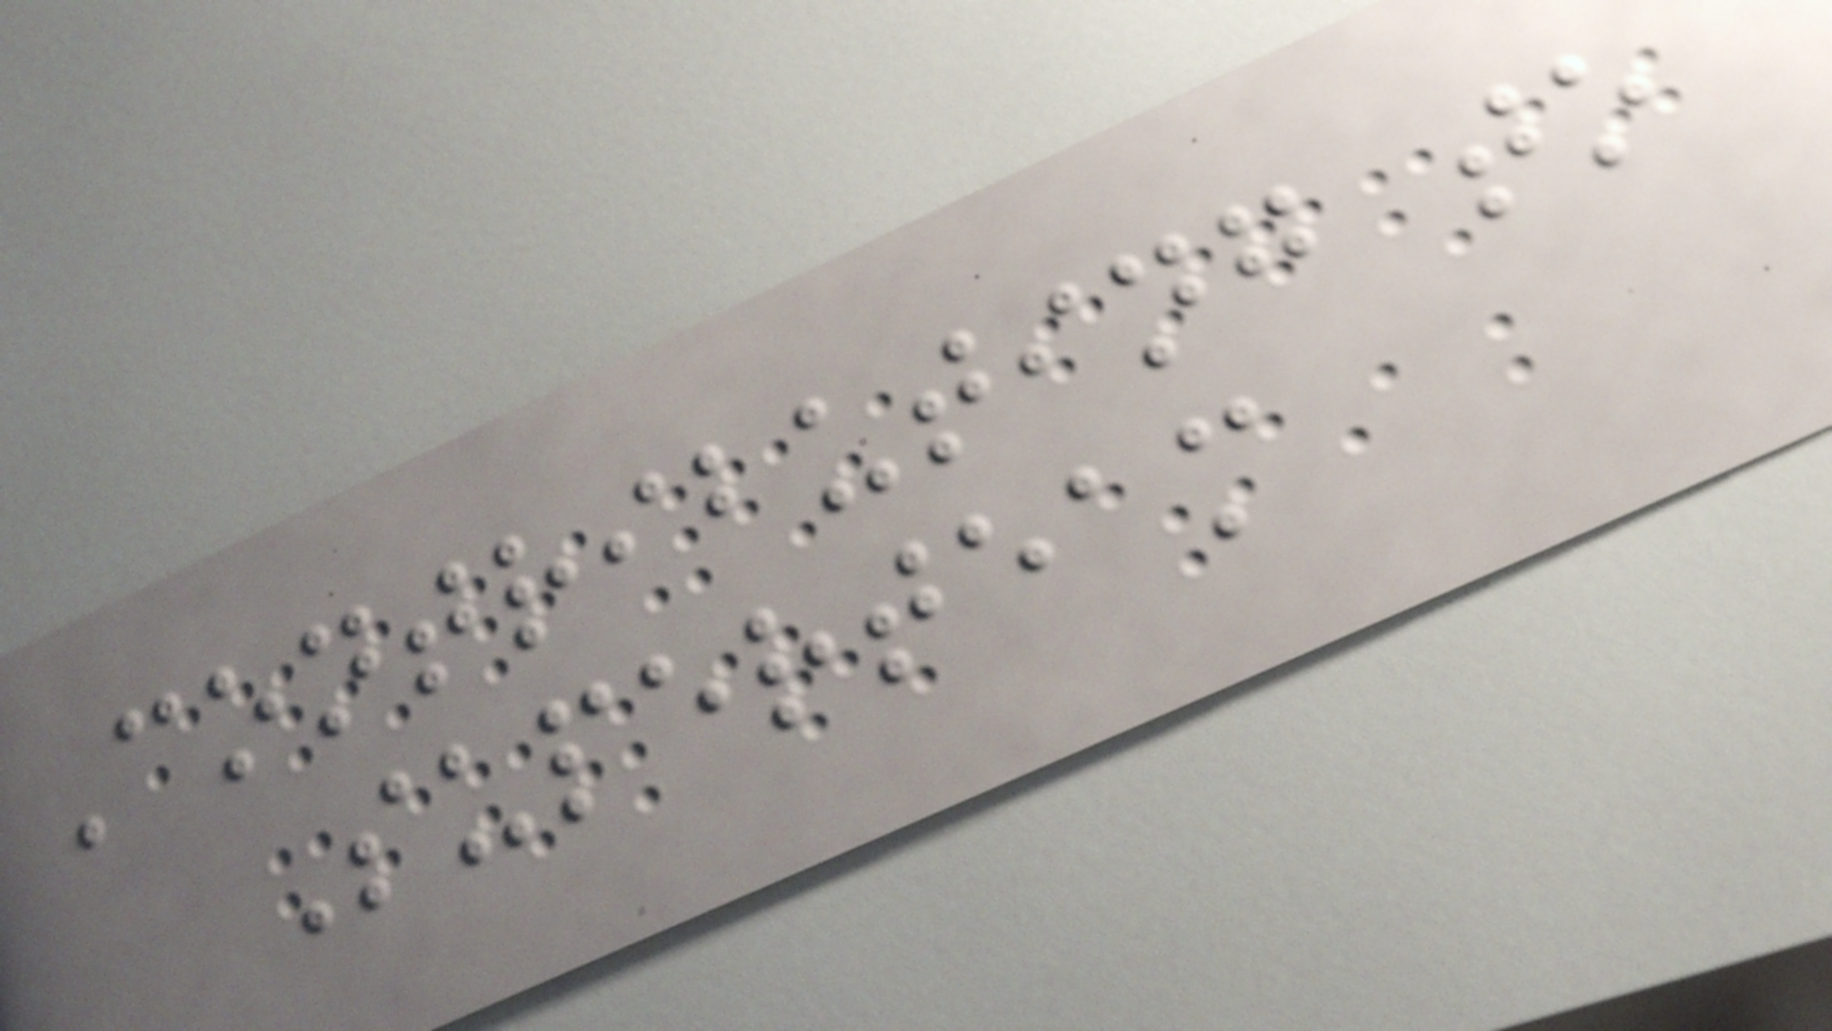Contributing to
Superteam
